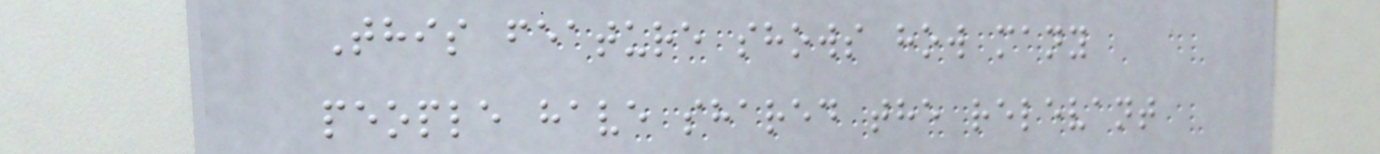This feature shows how many
people have shared the relevant
